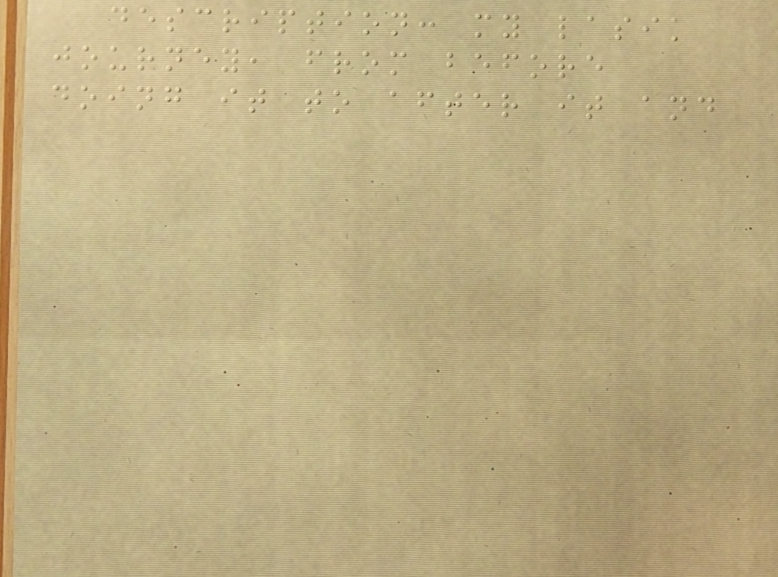description: my lasik
journey, from before
doing it to after it and
